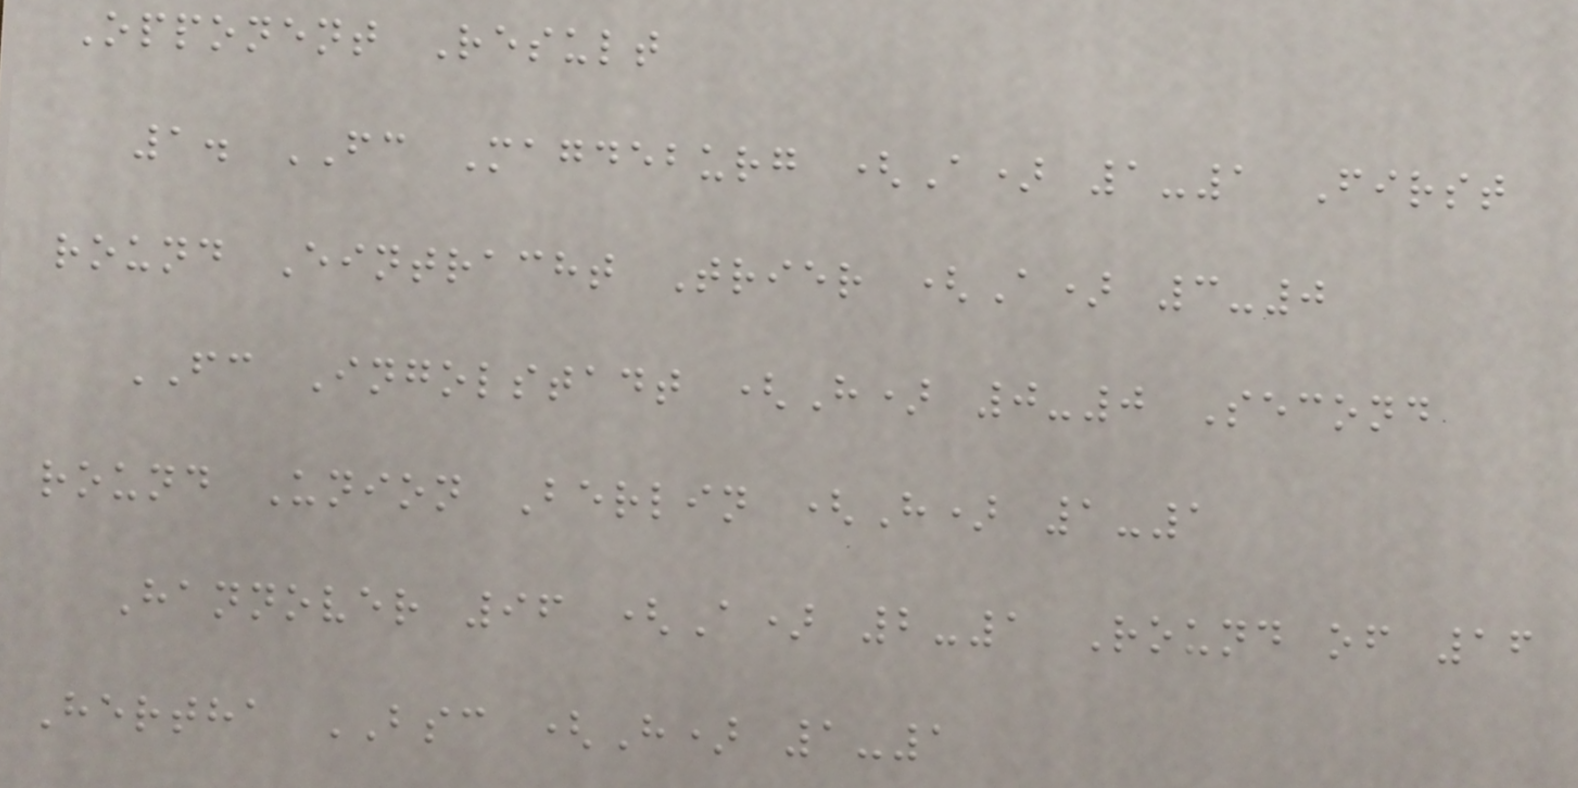Opponent Result
1. FC Magdeburg (A) 1-1 First
round Eintracht Trier (A) 3-0
FC Ingolstadt (H) 0-0 Second
round Union Berlin (H) 1-1
Hannover 96 (A) 2-1 Round of 16
Hertha BSC (H) 1-1
